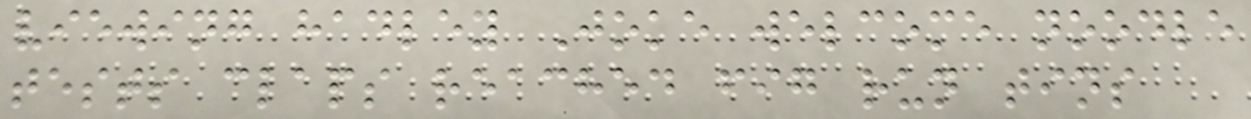viewing hadley Joke welcome noodle
tests claps reached fig run tins
